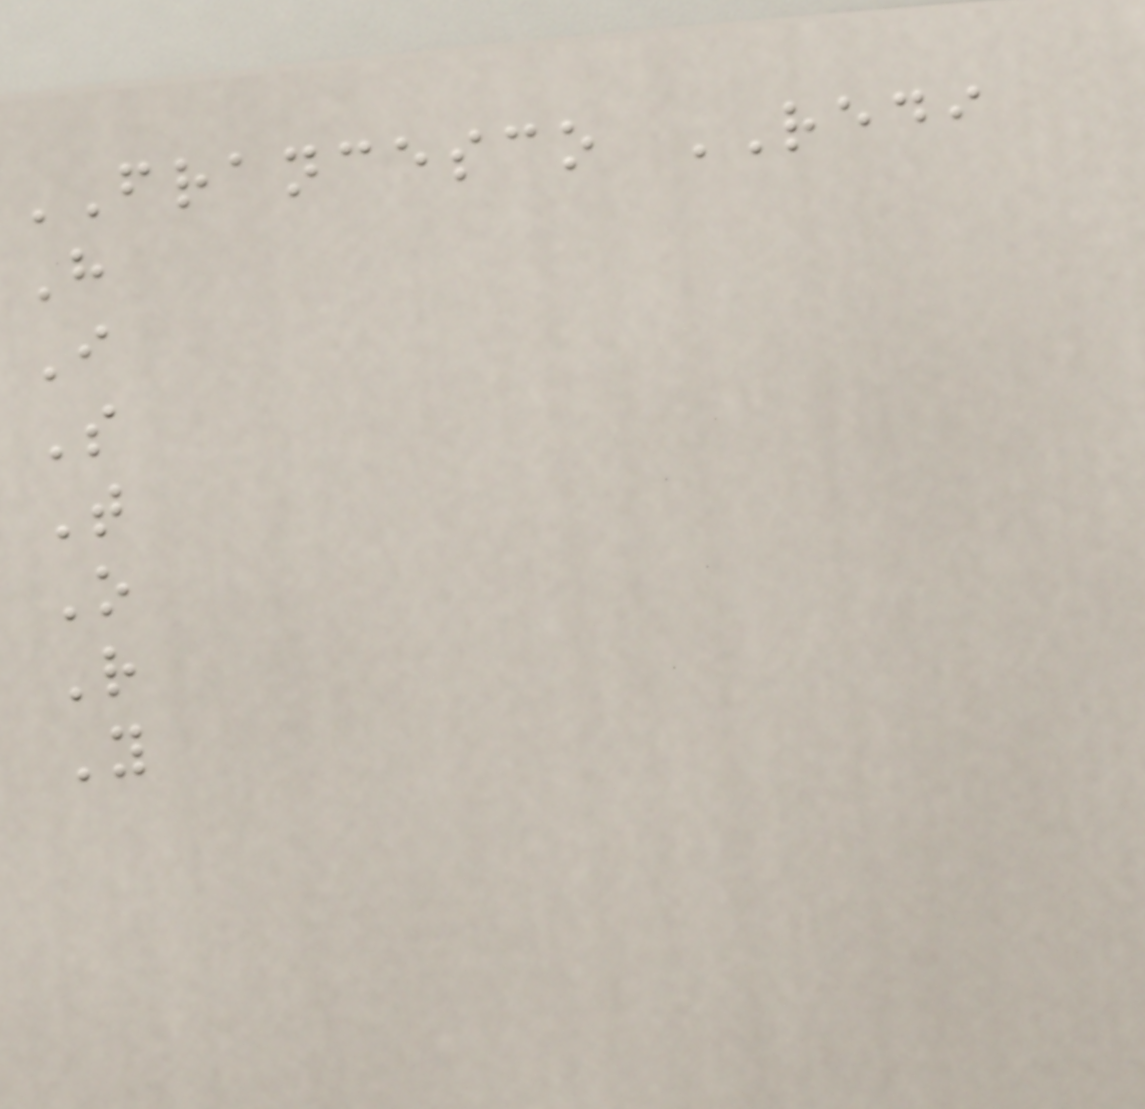FRANCESCO REDI
H
I
S
T
O
R
Y
